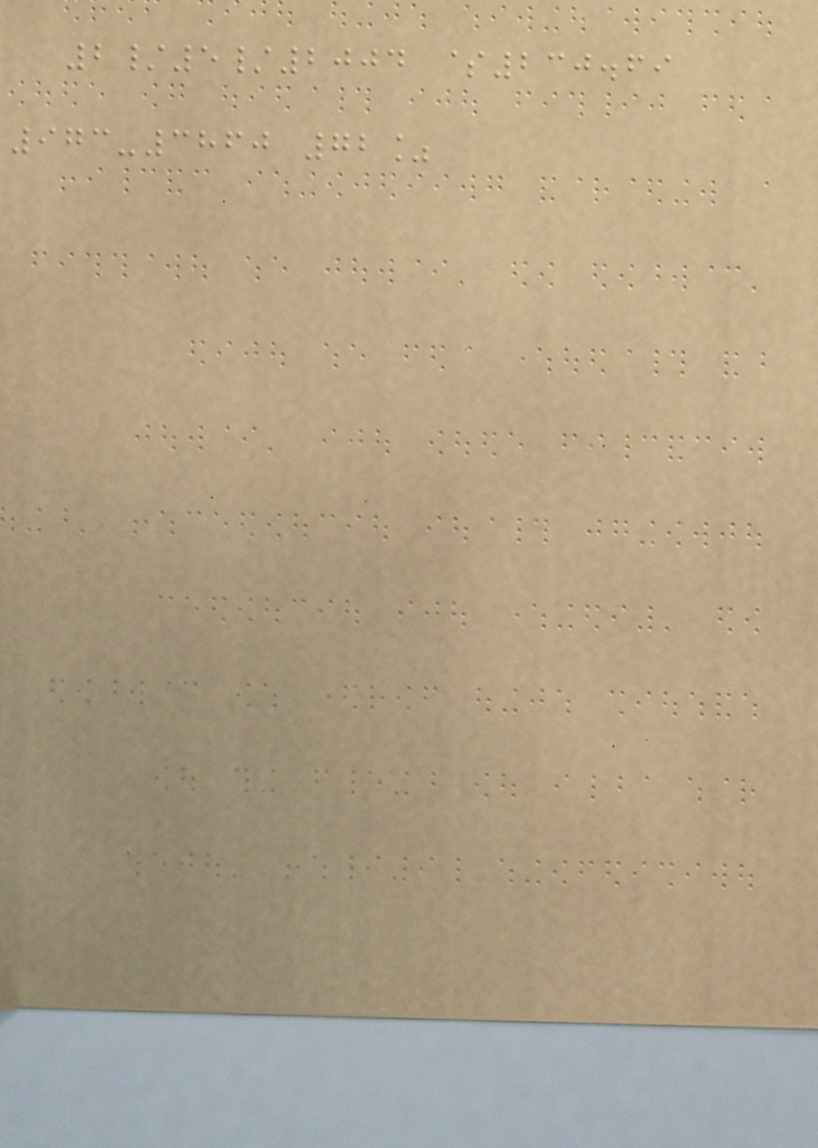2/5/2004 $230.69
973-3860 72%
